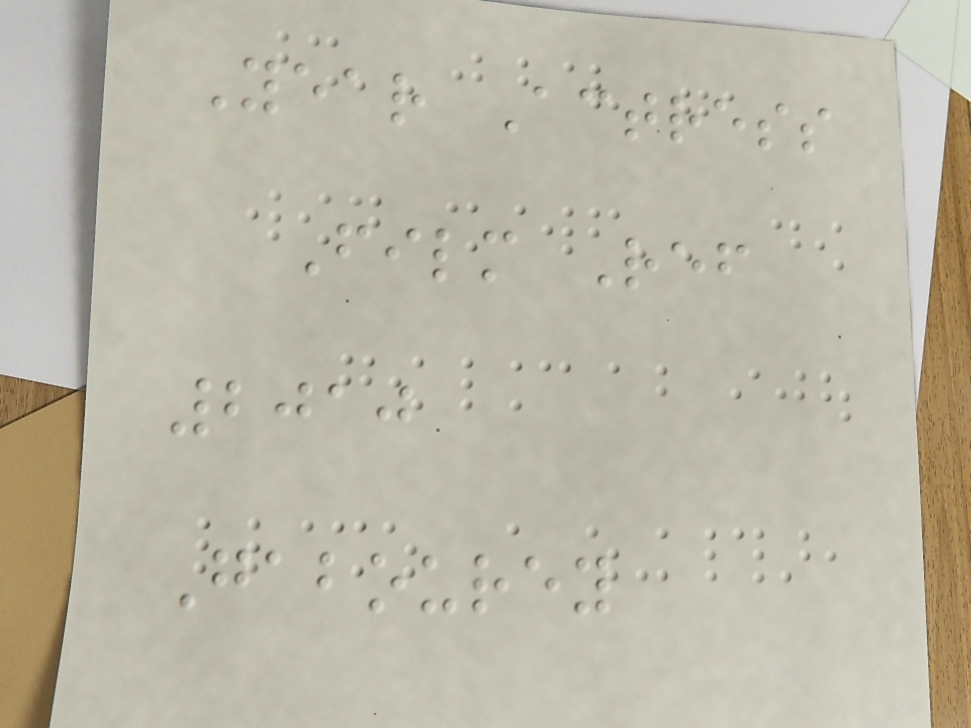Year Actress
Film Ref
2010
Gabourey
